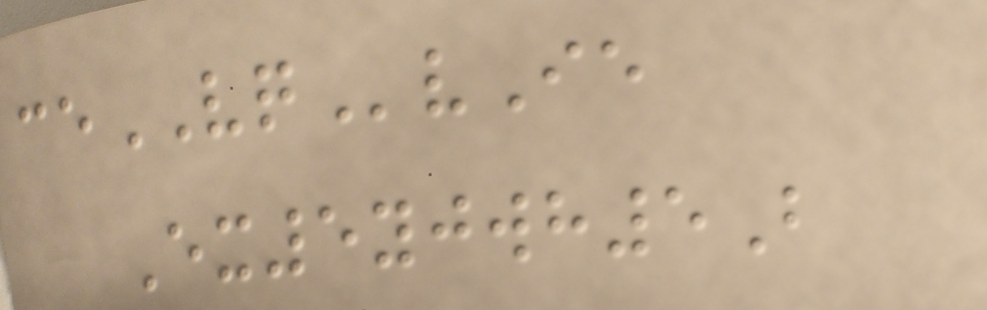ceVQvIe
Ex5yjwh5B
